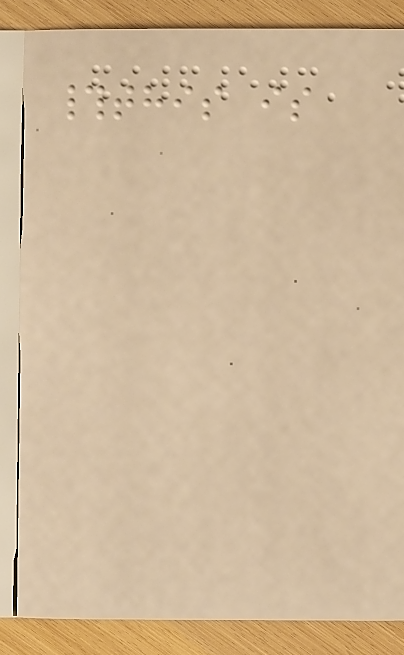#this is
